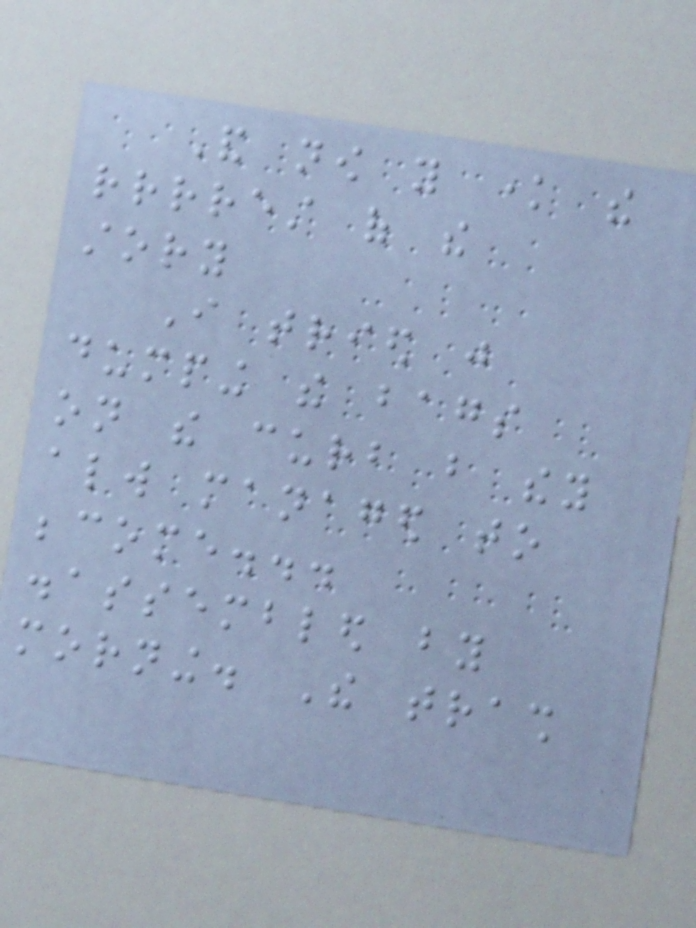And now you know the
rrrrest of the
story
I tried just
dumping the bags
on the curb but they
always managed to
become...
disassembled by
morning. The trash
